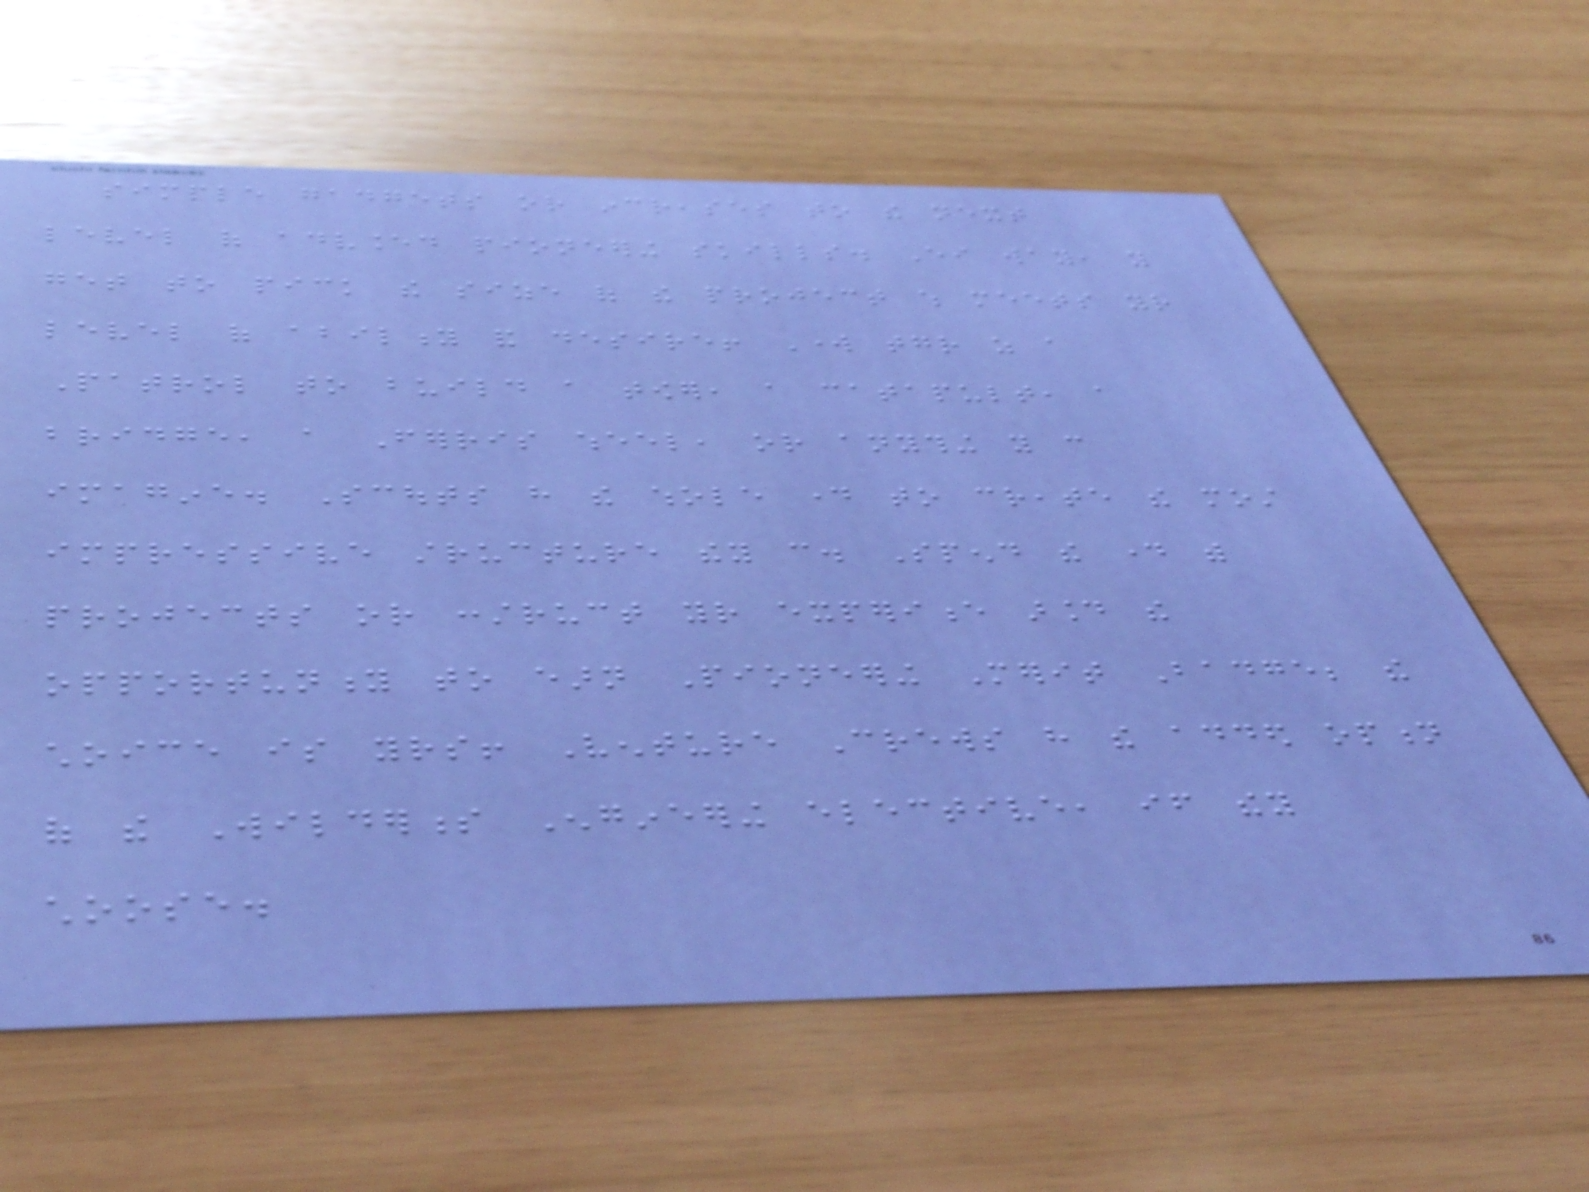simple gadgets or increases to the next
level of advanced pioneering skills. Either way, you
get to pick the size of the project which meets your
level of ability and desire! Work together as a
Patrol to build a tower, a catapult, a
bridge, a Ferris wheel, or anything you can
imagine. Scouts have the whole day to create the most
impressive structure they can. Spend the day with
projects or construct your experience around the
opportunity to earn Pioneering Merit Badge; the
choice is yours! Venture Crews have the added option
of the Wilderness Engineering elective, if they
choose.
